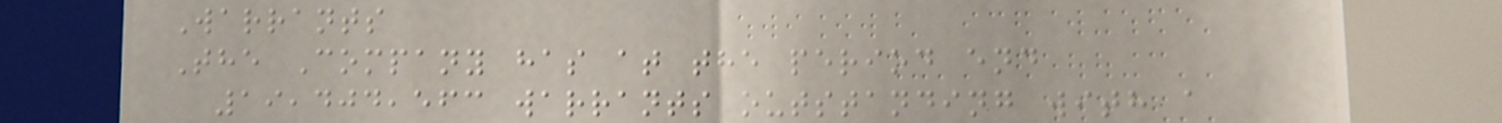Warrants
The Company has at the period end
19,404,563 warrants outstanding with a
